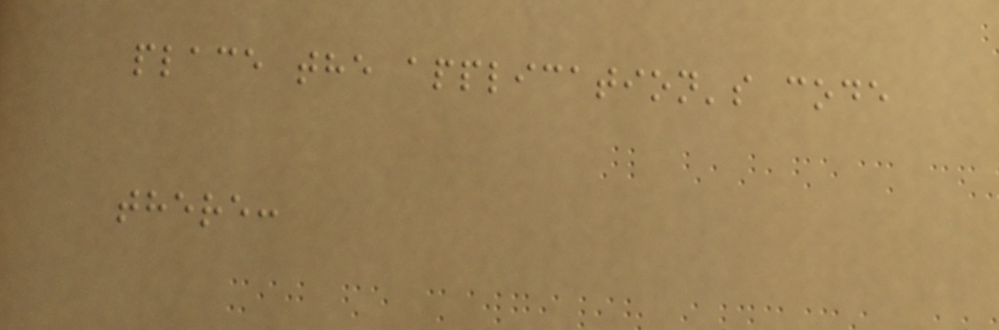place the application's code
there:
